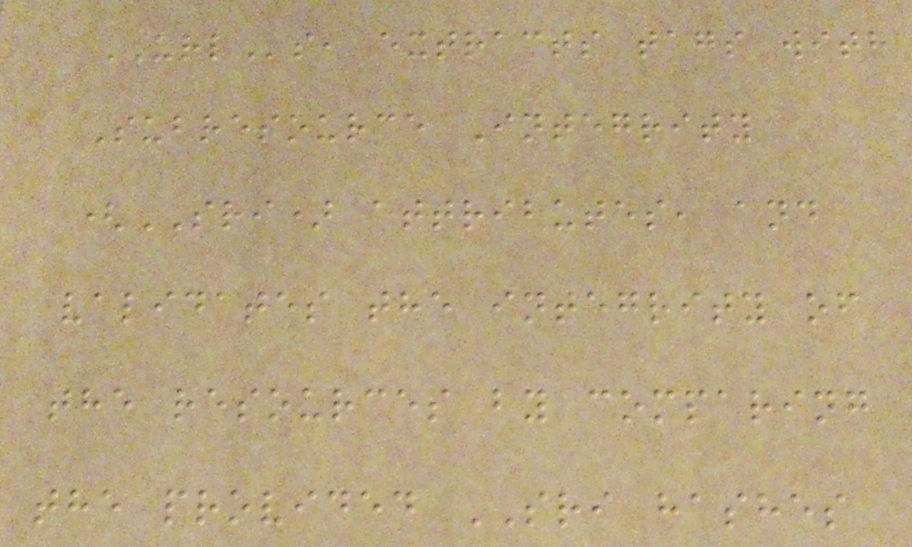URLs, extracts tags with
Subresource Integrity
(SRI) attributes, and
validates the integrity of
the resources by comparing
the provided SRI hashes
